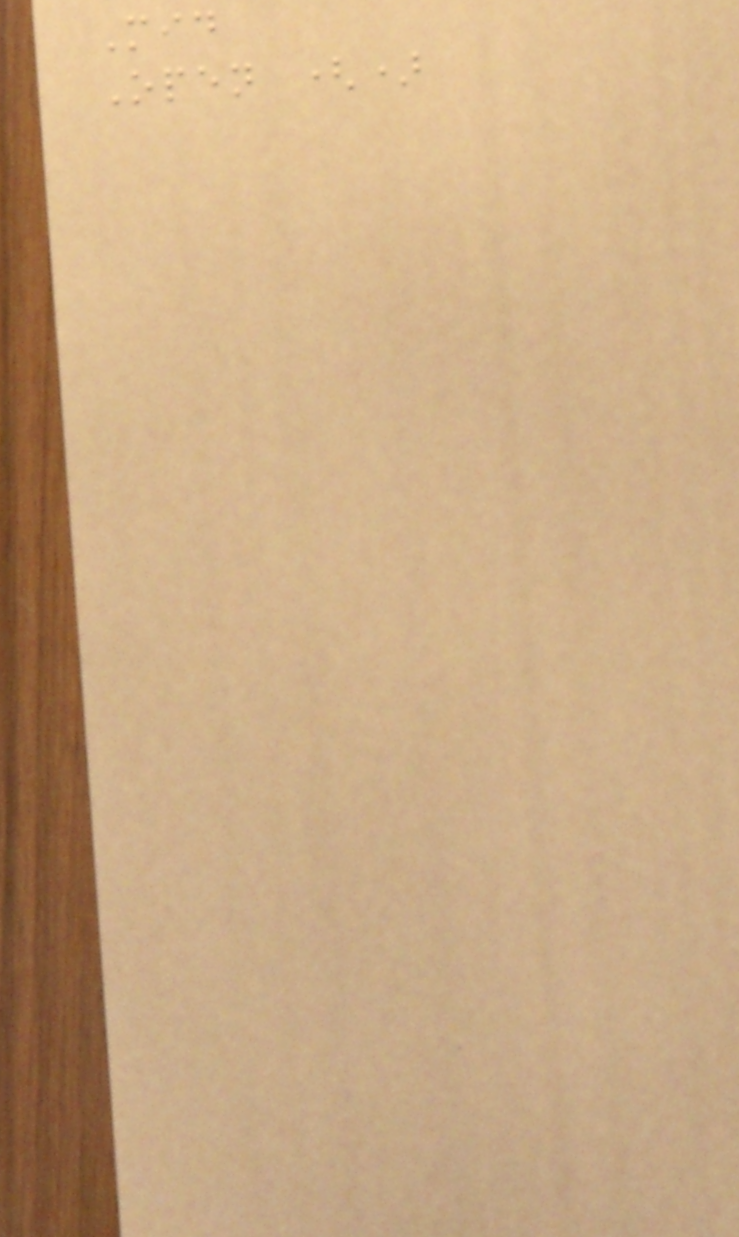Mid
Open ()
